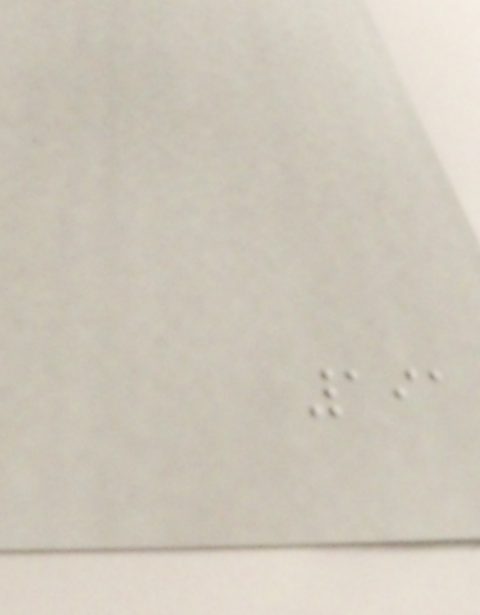191
